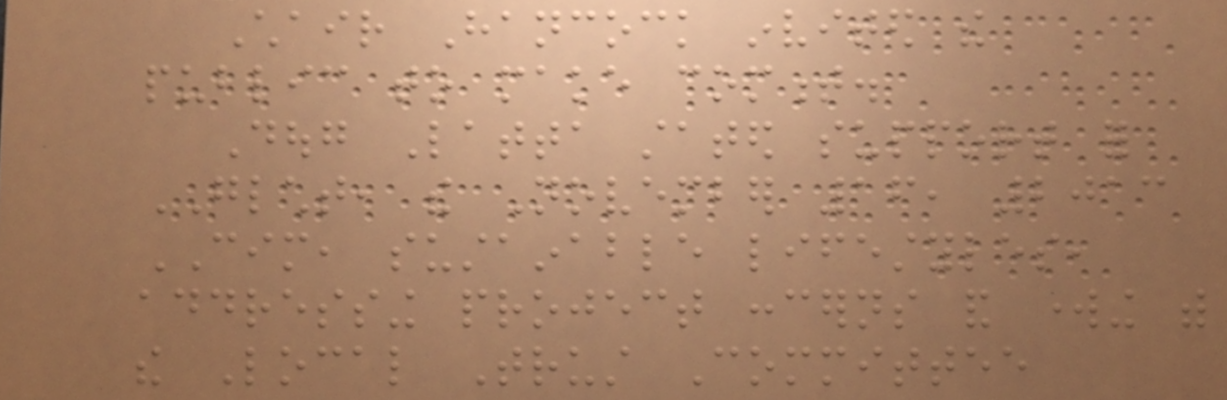Chair Hancock invited the
public to make comment.
Doug Latta stated support for
GLCHT, the November 16, 2013
CIM, sustainable lifestyles,
addressing project concerns and working with
the Local Trust Committee
